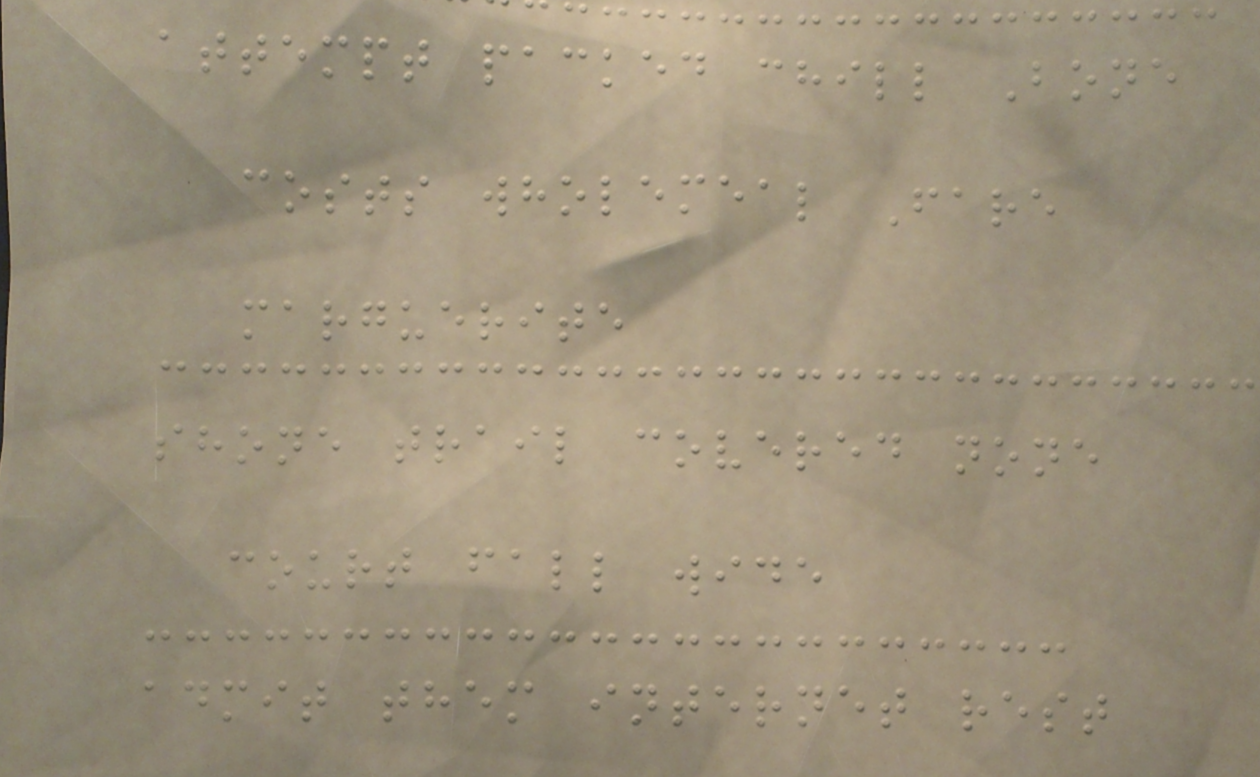attempt packed chill Bone
costs wholemeal Fare
marguerite
shone trail covered none
court fall wide
admit them internet rest
